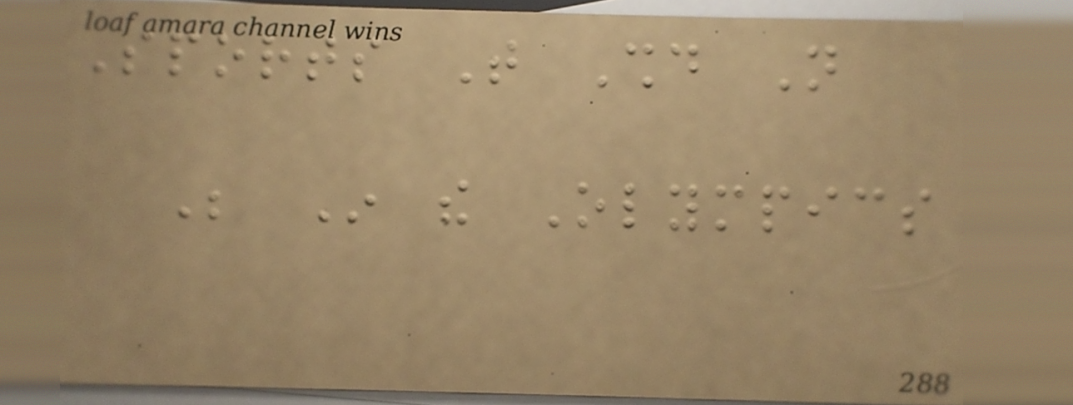Sports That Should Not
Be In the Olympics
